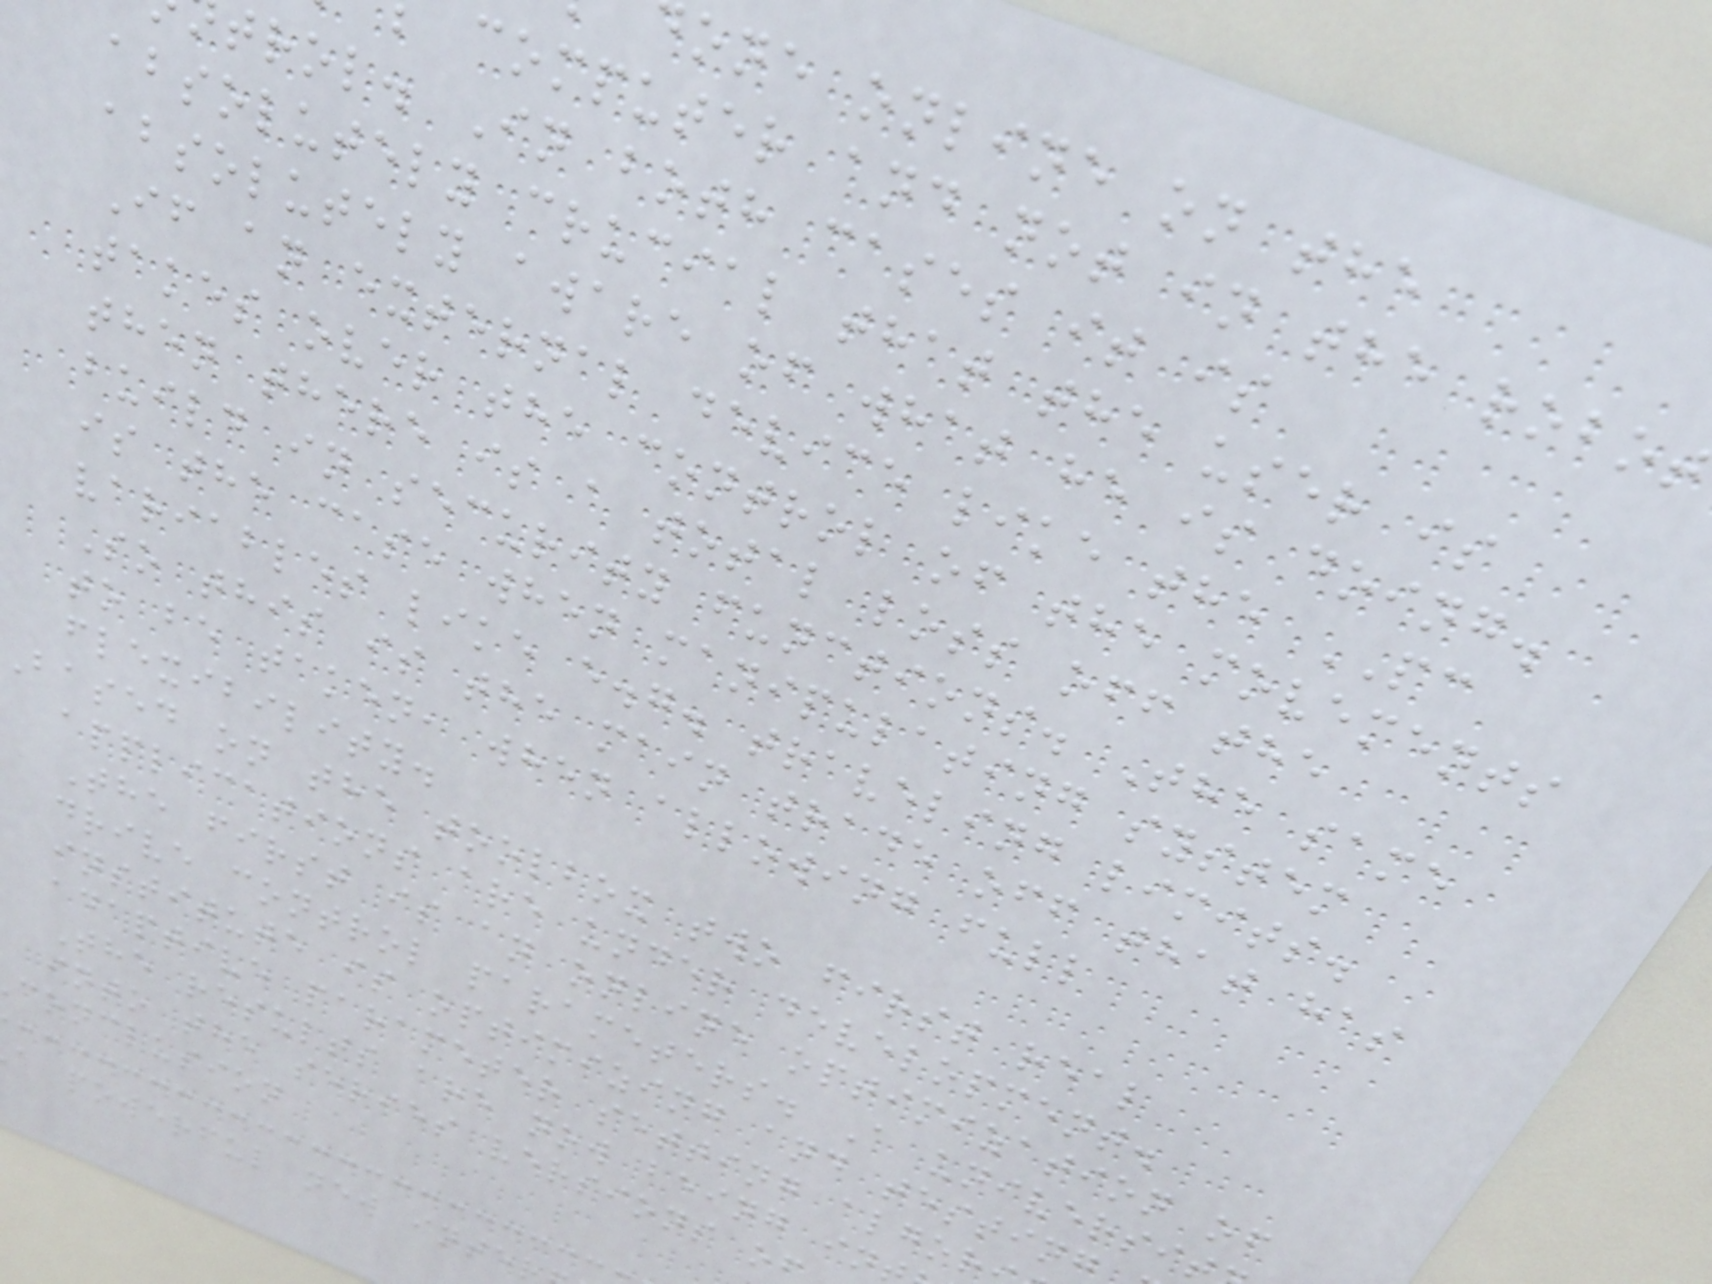one online on the
computer and not in the robot
trol. In both cases it is
absolutely crucial that the user is
absolutely aware of what he is doing.
If an external device like the PC
takes over the control of the movements
then there is a total loss off the
build in security functions. The same
is the case when manipulating system
variables like e.g. traveling limits.
So this is the main trade off that has
to be taken, when allowing full
flexibility.
Based on the toolbox two first real
applications are under development.
The first is an online optimization of
drive control parameters. A universi
institute is optimizing and testing
adaptive parameter setting algor
The results are now being in
into the series versions of
conclusion
a powerful new inte
